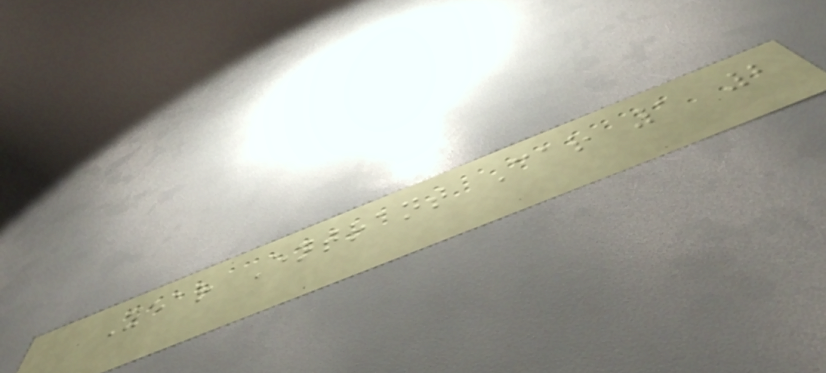Year Entrant Car 1 2
